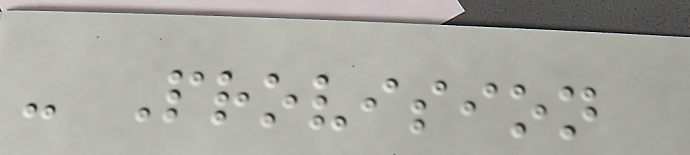- Provision
